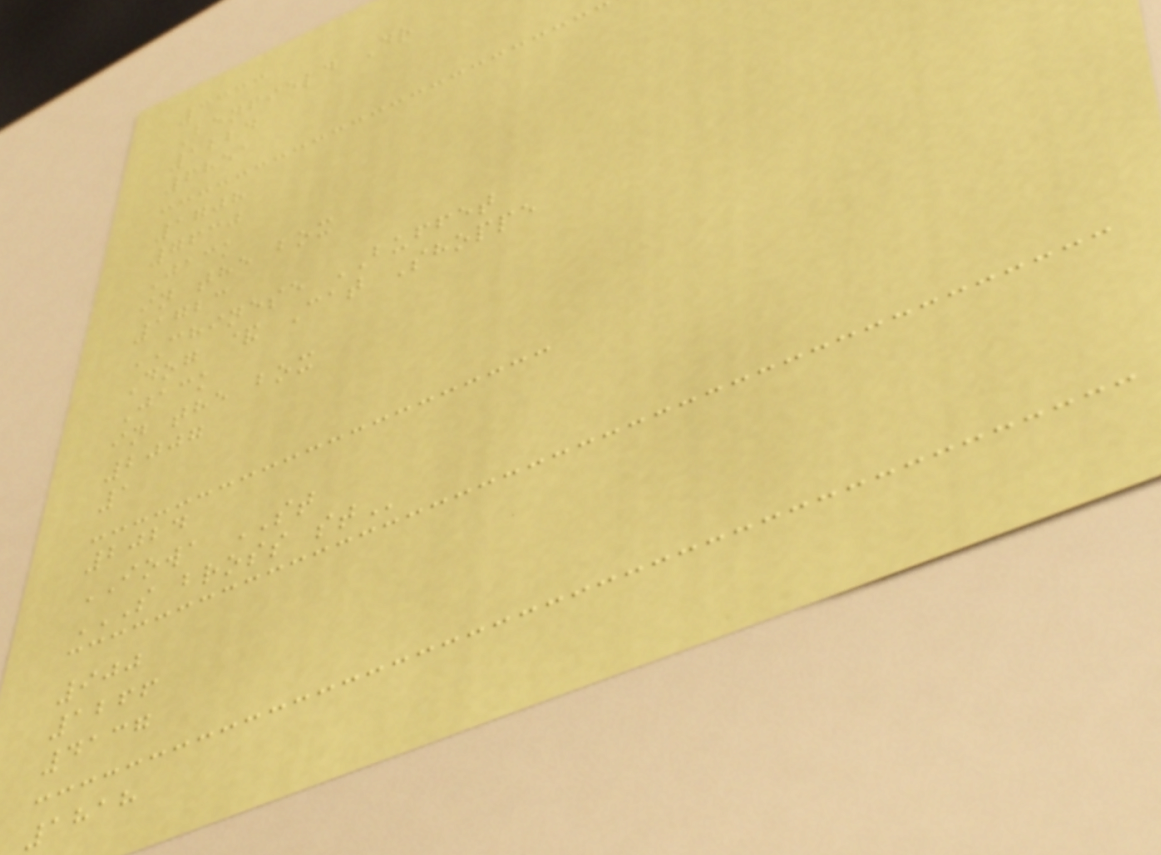3333
Benfield Dr
1224
6851
1708
7630
Jack
in the box
1723
CHINESE BUFFET
Dog & Cat Shoppe
Jack
in the box
2007
1
2024
IOWA ST
S BROSS ST
900
1266
4137
1818
